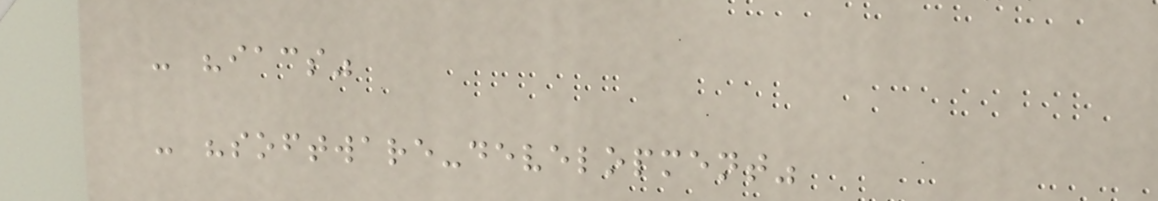- "iacs"
- "software-development"
